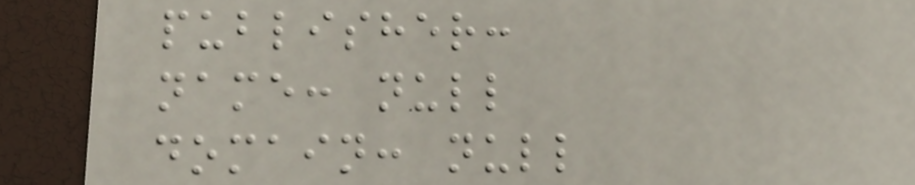publisher:
name: null
domain: null
